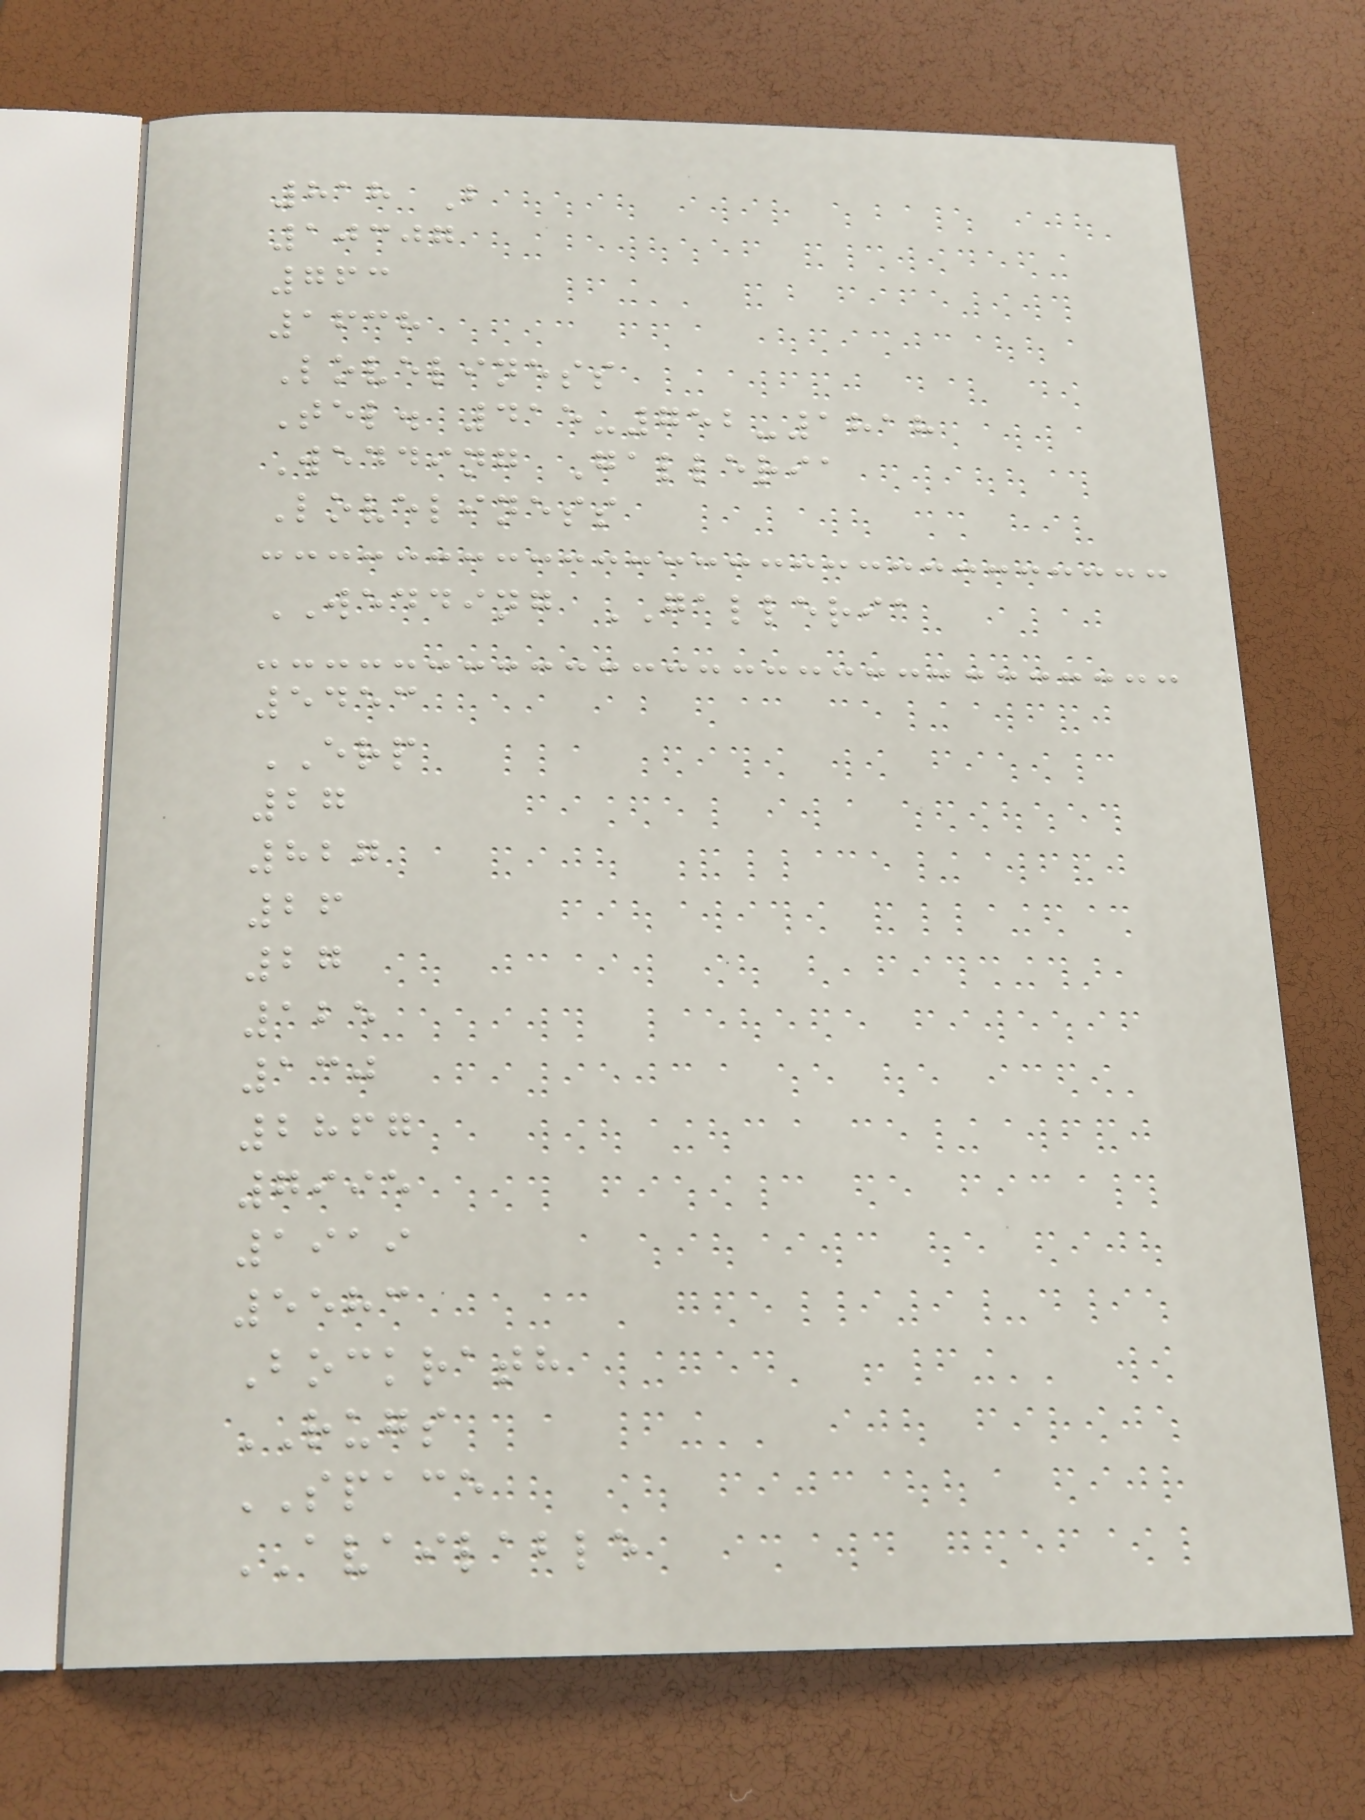818 B
10307
763
1638
Loveliness
Tel. 415-752-1818
Wedding Galleria
Loveliness
WEDDING GALLERIA
5453
ERP
27
827
26
27
125
130
2867
7995
1919
5583
Bockrath
RUGS
SPACE
AVAILABLE
